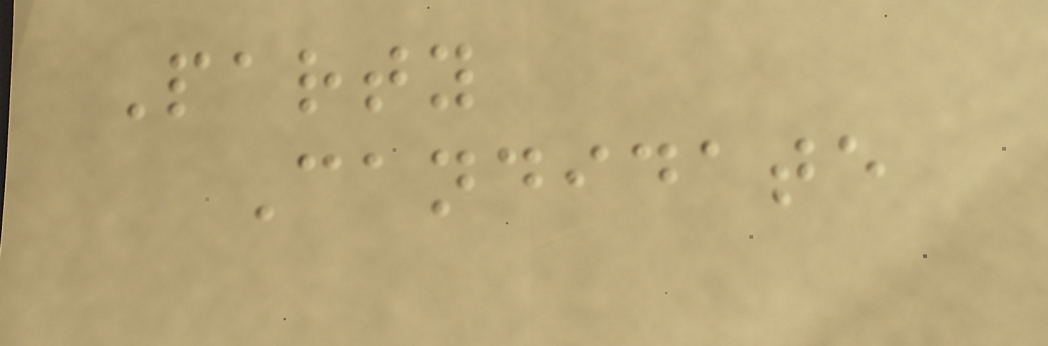Party
Candidate
